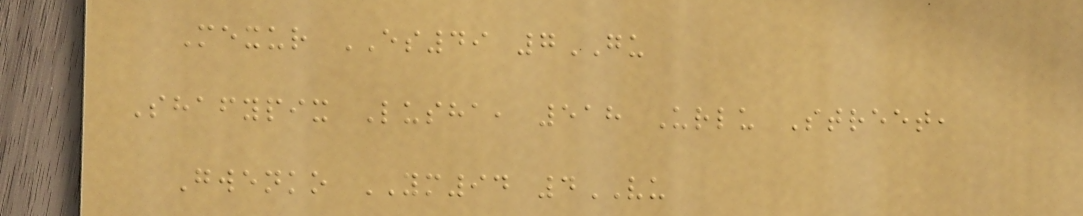Mexur ES49 7GU
Shafypix Lusha, 518 Urlu Street,
Gwenko YM94 4VU
